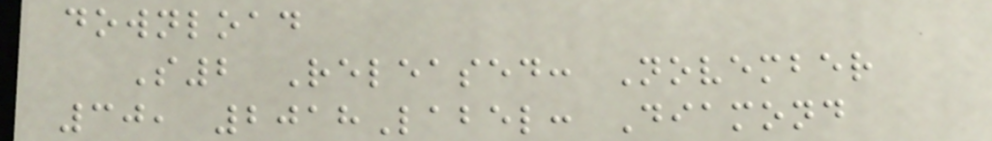download
S2 Released: November
30, 2018Label: Diamond
